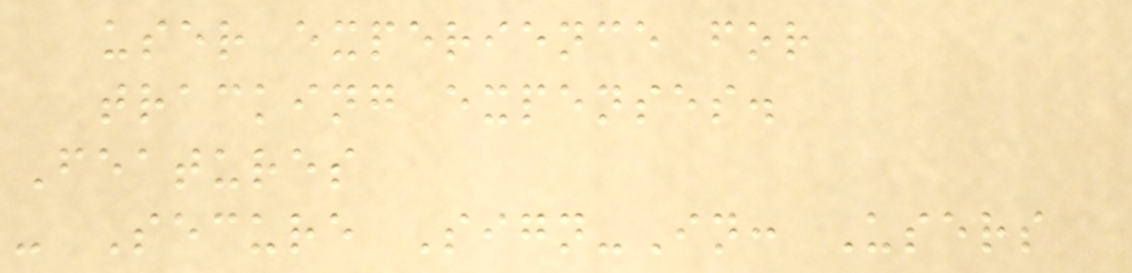user experience for
tracking expenses.
Features
- Secure Sign-In: Users
